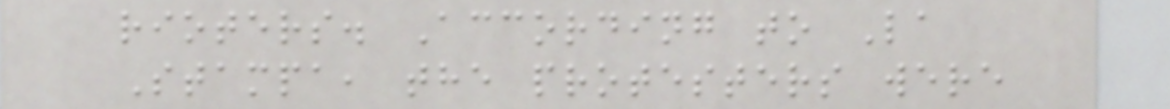rioters. According to La
Stampa, the protesters were
